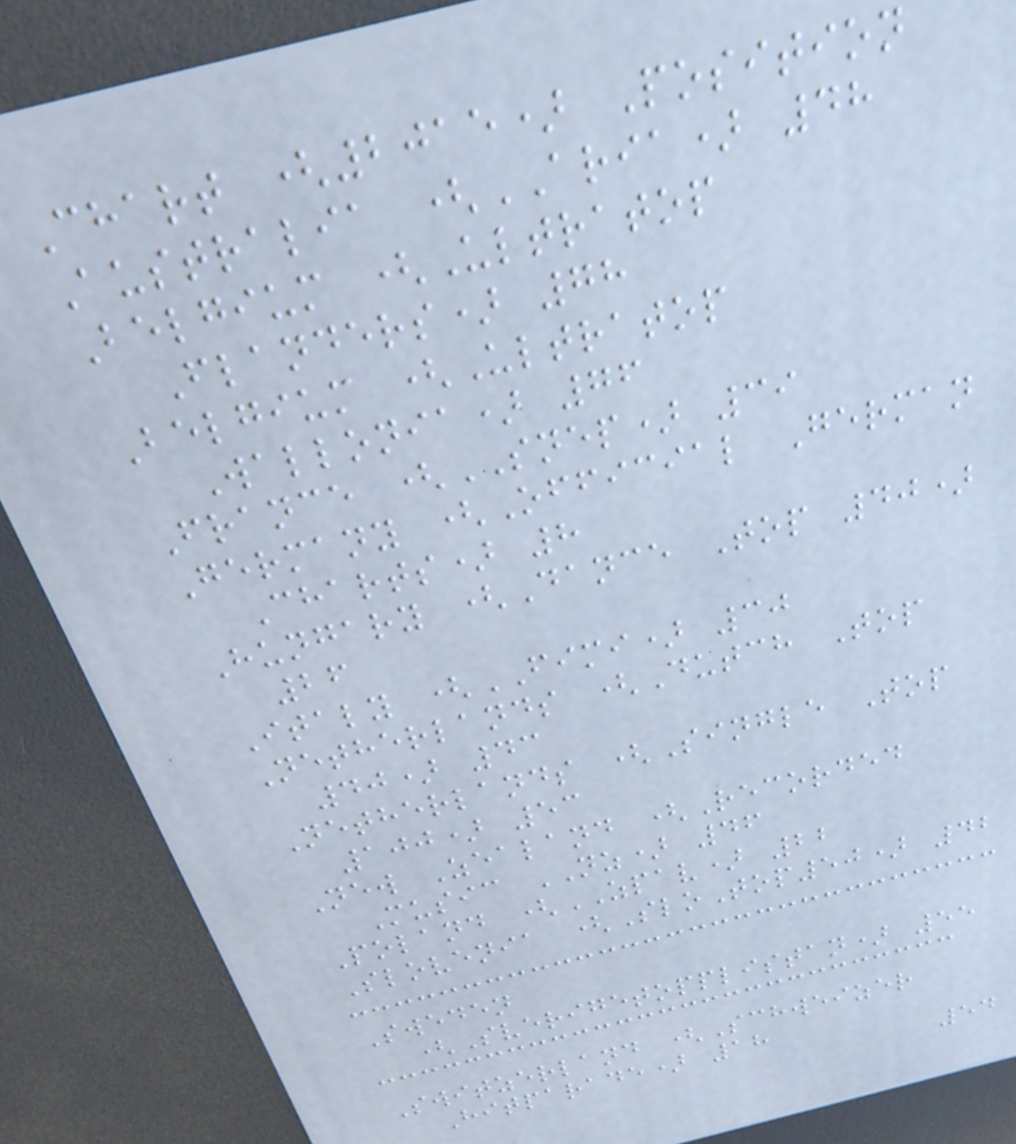Chart (2015) Position
Australia (ARIA) 48
Belgium (Ultratop
Flanders) 78
Belgium (Ultratop
Wallonia) 76
France (SNEP) 39
Germany (Official German
Charts) 8
Hungary (Dance Top 40)
26
Italy (FIMI) 30
Netherlands (Dutch Top
40) 43
Netherlands (Single Top
100) 53
New Zealand (Recorded
Music NZ) 46
Poland (ZPAV) 22
Slovenia (SloTop50) 42
Sweden
(Sverigetopplistan) 55
Switzerland (Schweizer
Hitparade) 18
54
